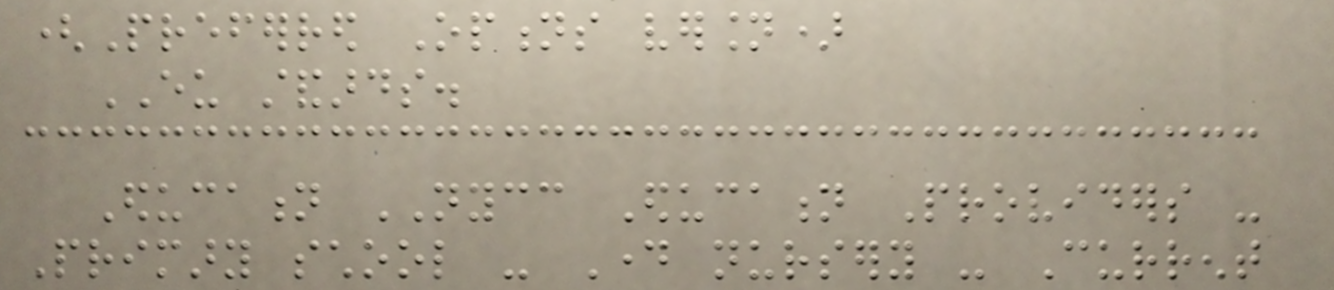(Preferred Options version)
EU standards.
Education NYCC Education Providers -
Primary school - Day nursery - Current
